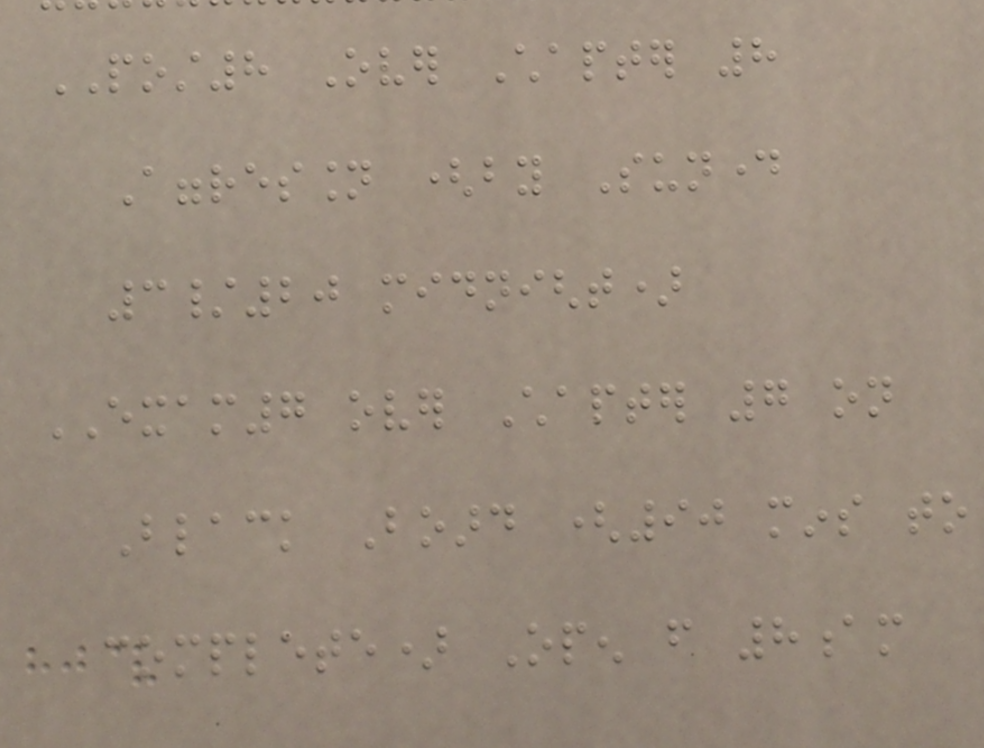POST8 Over Chapter 8
Aggression (by Sunday
3/20 midnight)
EXAM7 over Chapter 7 on
Black Board (90 mins to
complete) Open from 8am
